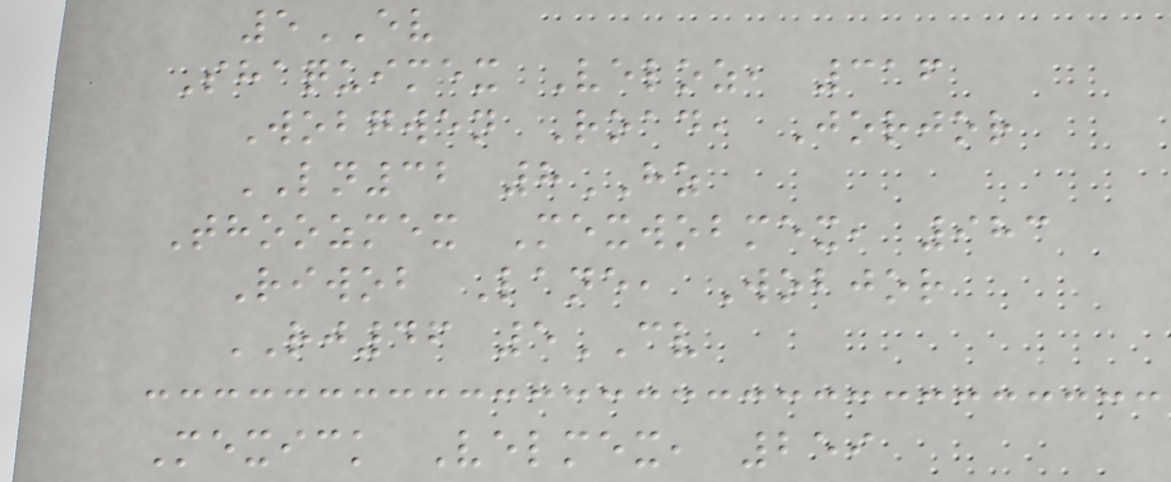5EV
Shaquimex Veloz, 316
Wobgwen Road, Jorjor
LN32 8HZ
Thoozmex Mexwobmex, 983
Riwob Lane, Wobjor
RJ46 5CV
Mexick Velmex, 259
